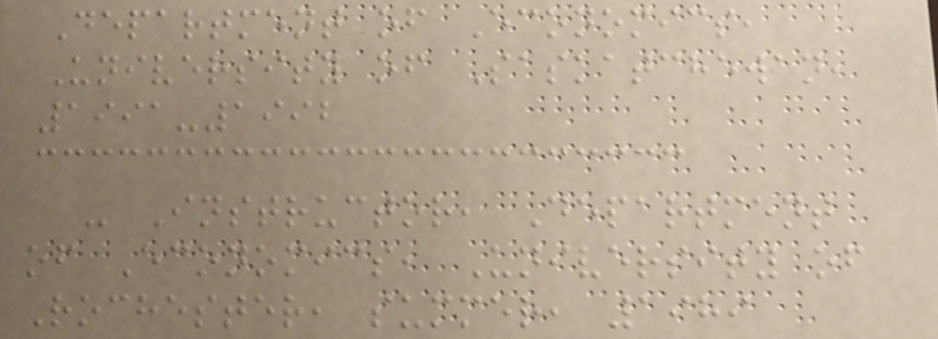Department of Economics,
University of Saskatchewan,
1991-1992
- Instructor, Department
of Economics, University of
Rochester, summer, 1989
